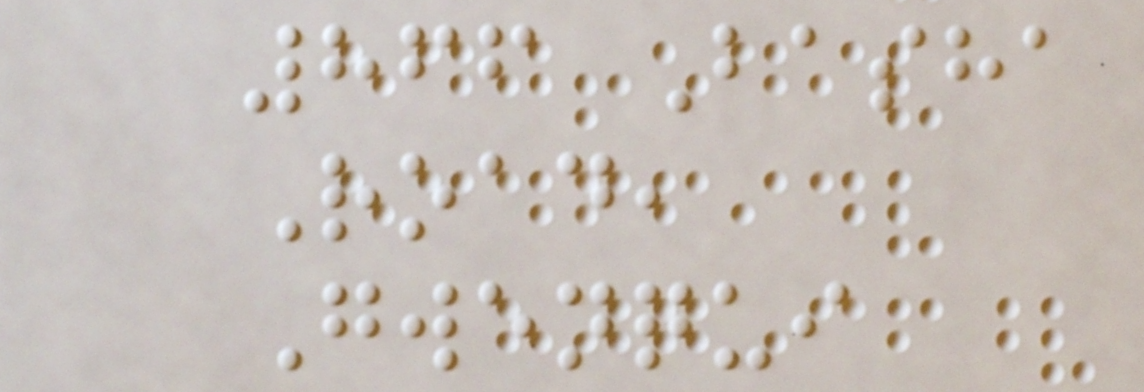866 Basha
Road,
Gwenqui
